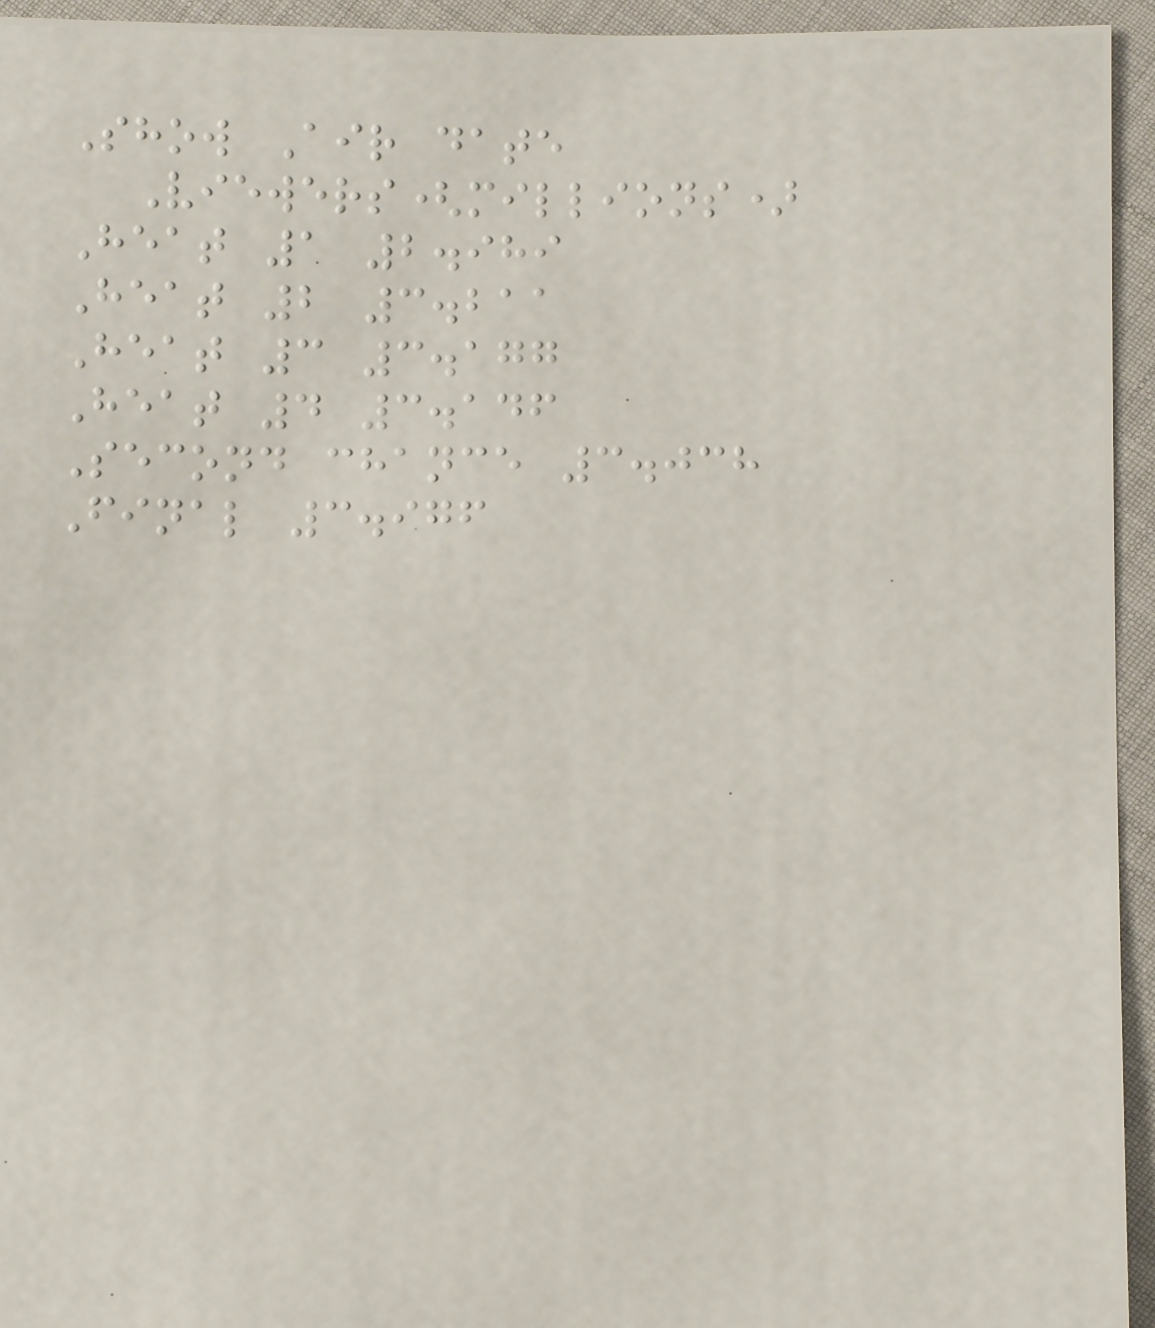Show Air date
Viewers(millions)
Heat 1 2.989
Heat 2 3.211
Heat 3 3.177
Heat 4 3.146
Second chance 3.038
Final 3.976
